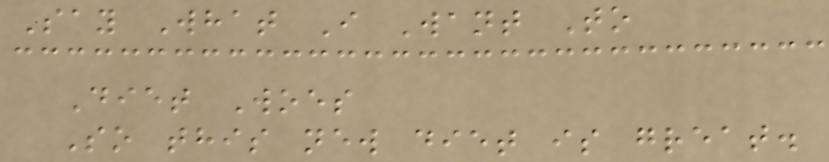Say What I Want To
Diet Woes
So this new diet is great.
